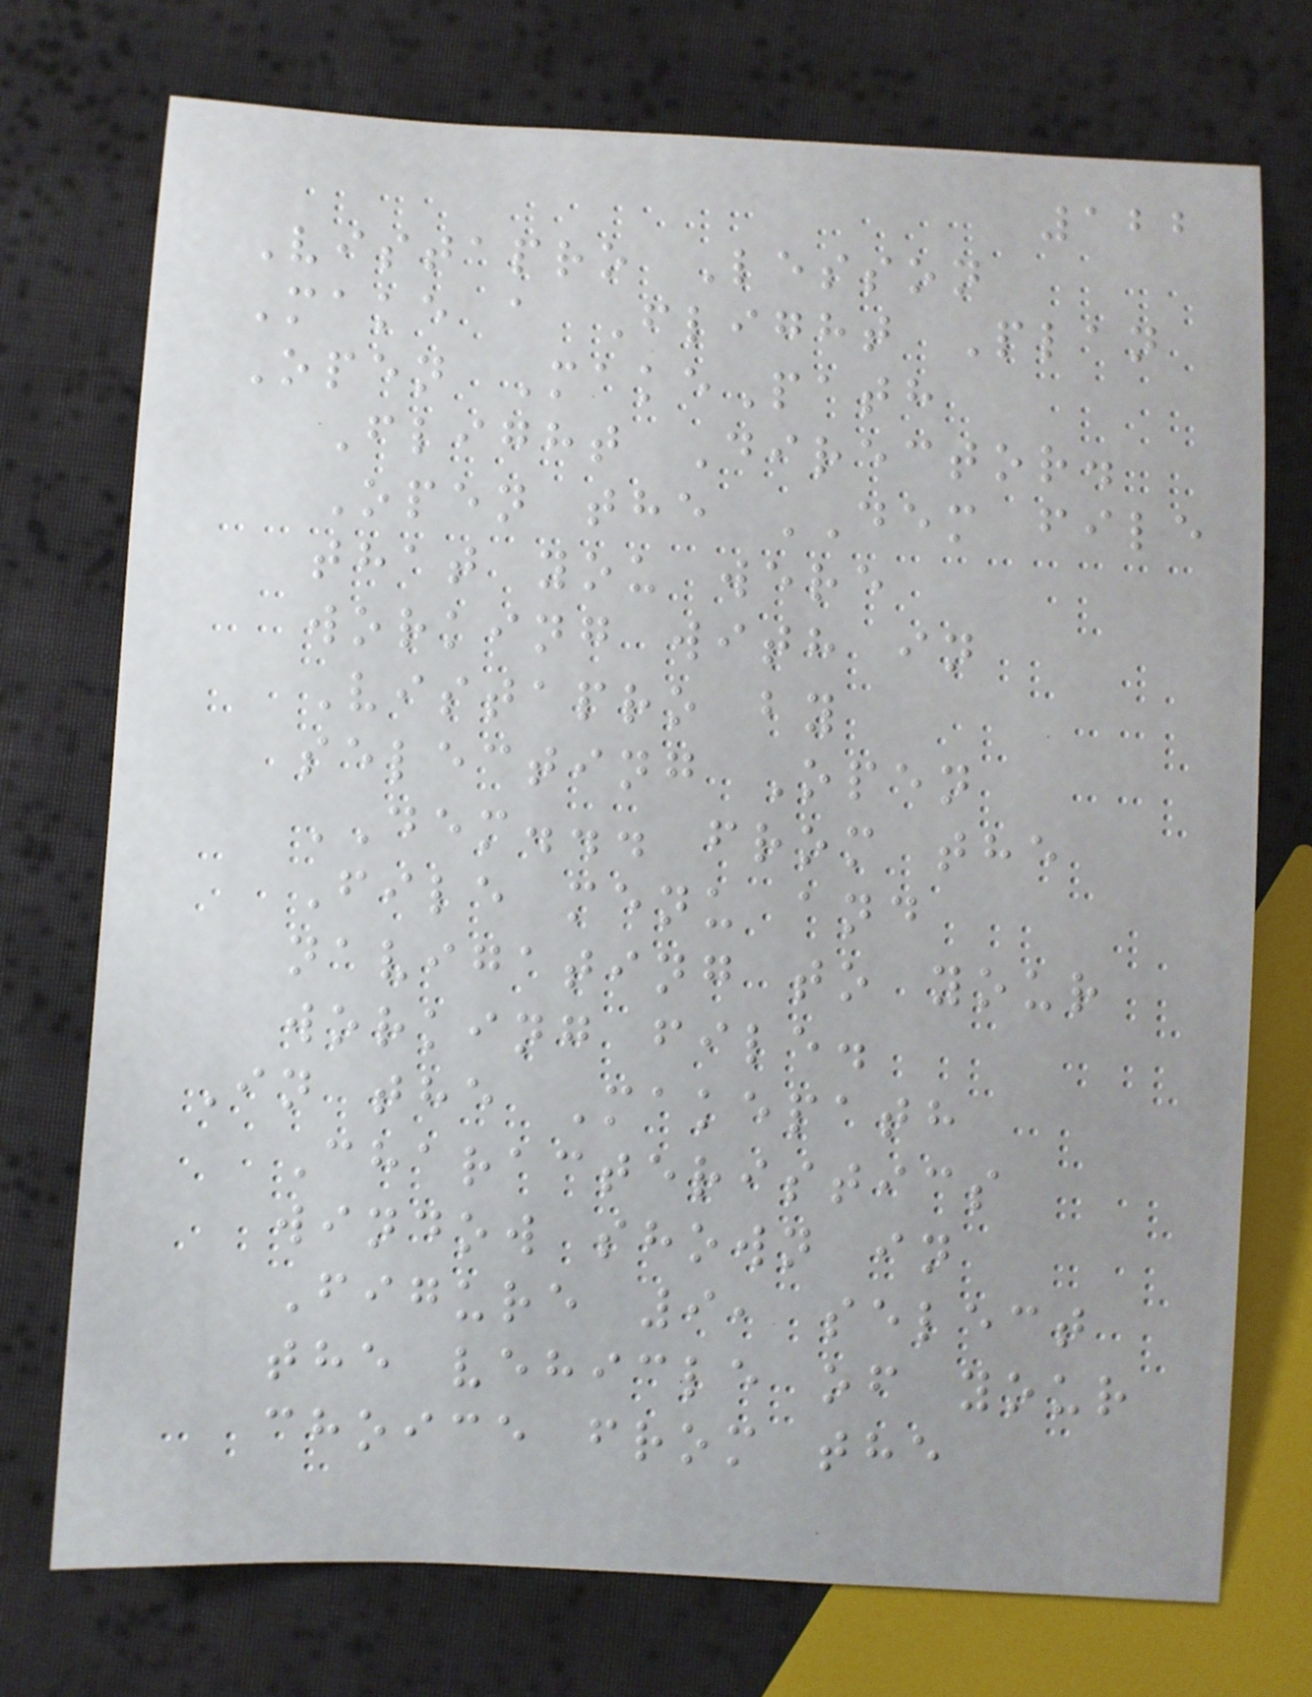122
Vistapro Lesson
Make a Flight Plan
Open MakePath
Flight Director.
Open the DEM file
that you were
working with in
Vistapro by
selecting Open
DEM... from the
File menu and
navigating to your
working file.
In the Makepath
Characteristics
window shown in
Figure 9, select
the vehicle of your
choice from the
